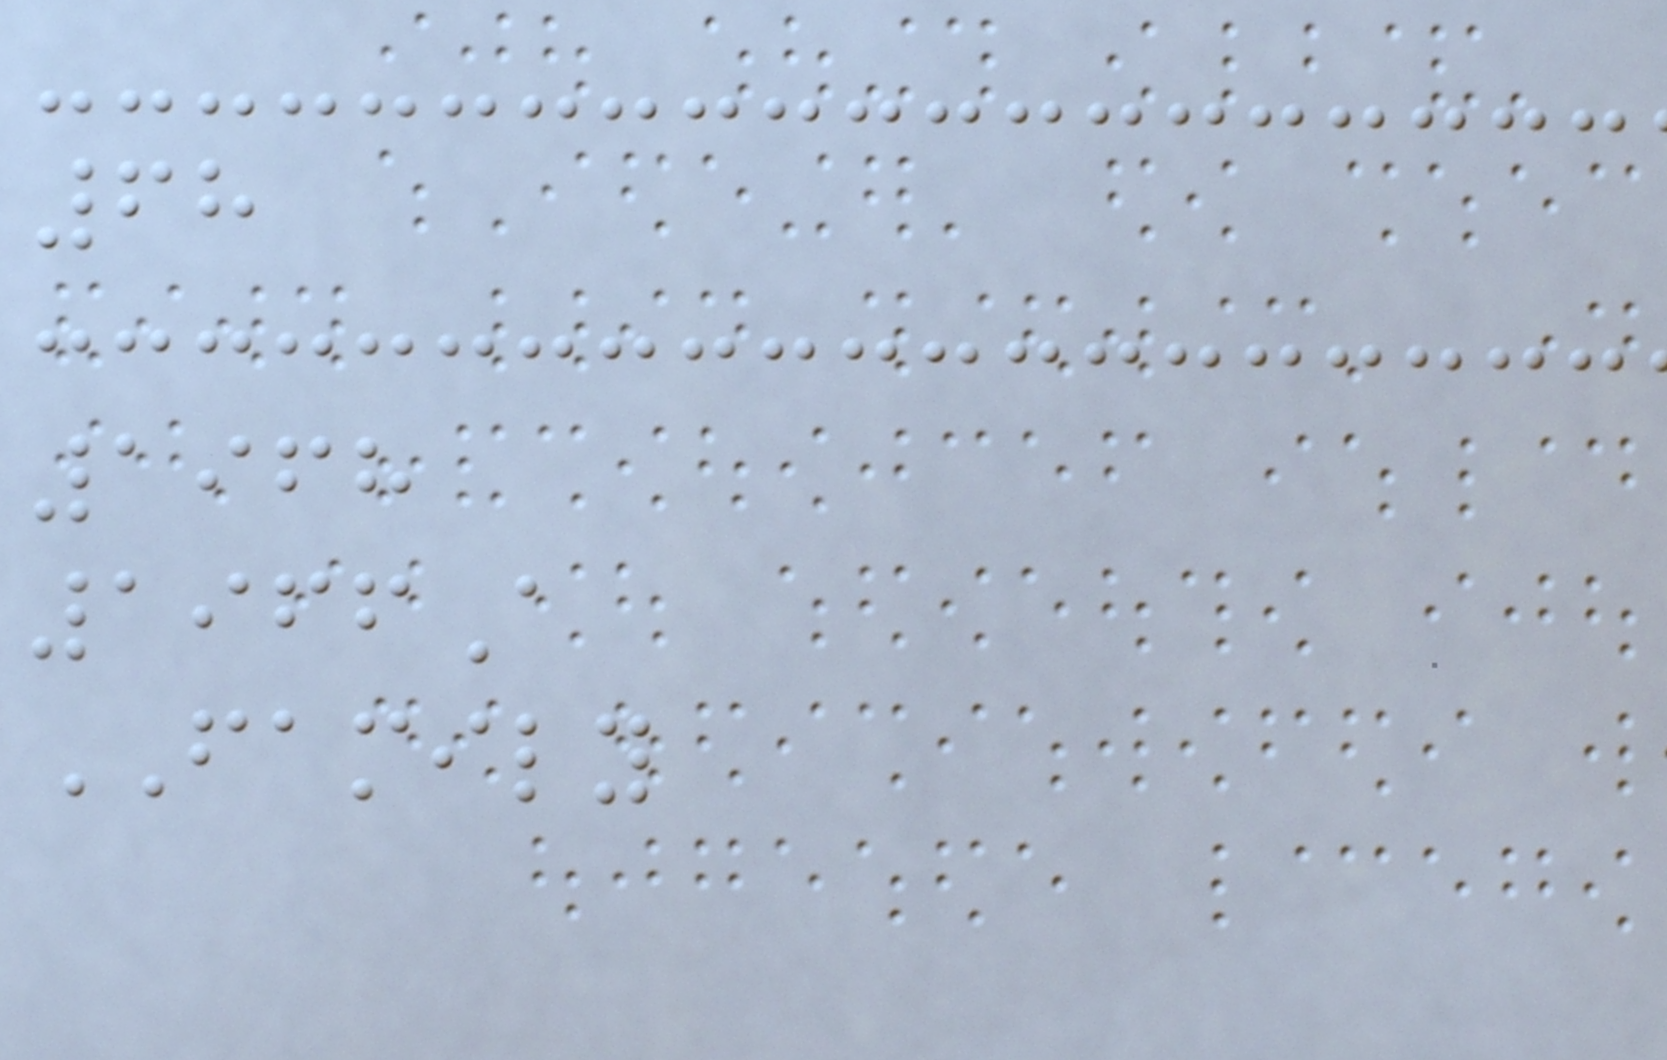68
1968
1966A
FAMILY
